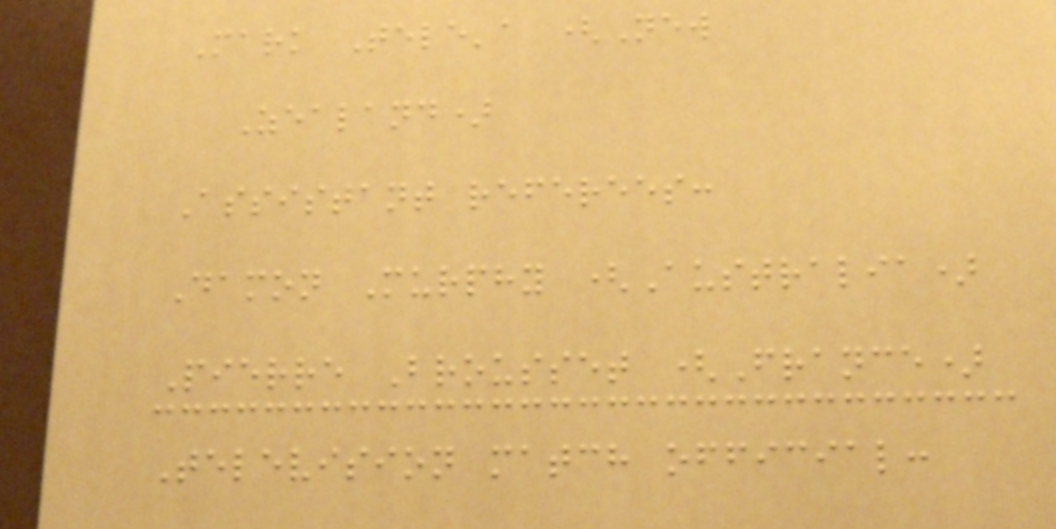Mark Tele'a (New
Zealand)
Assistant referees:
Damon Murphy (Australia)
Pierre Brousset (France)
Television match official:
